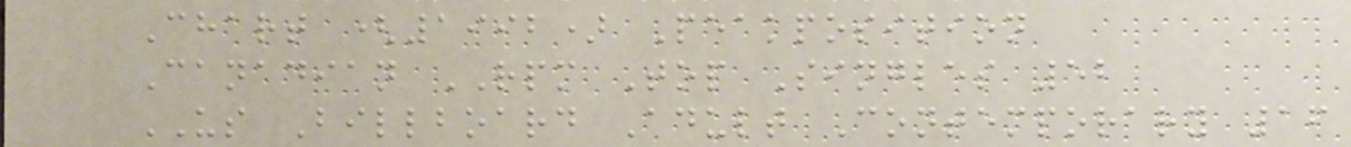Chart (1992) Peakposition
Canadian RPM Top Singles 52
US Billboard Adult Contemporary 16
